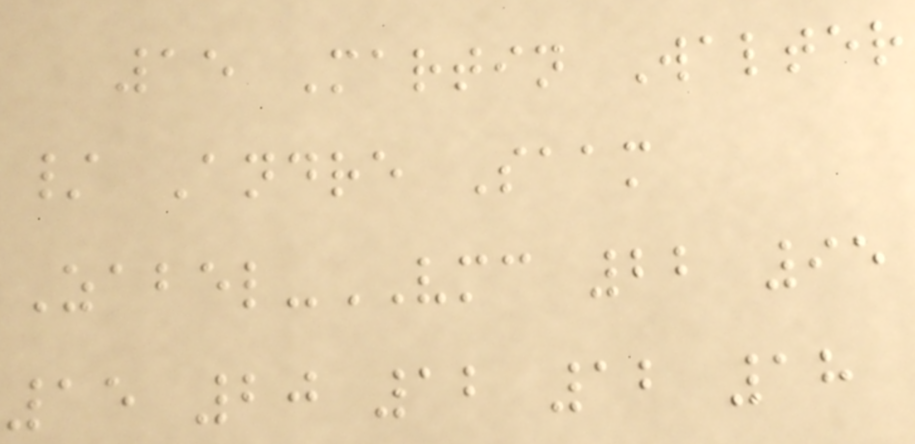15 Martin Walter
/ Andre Saam
Zabel-VMC 22 95
15 20 12 12 18
